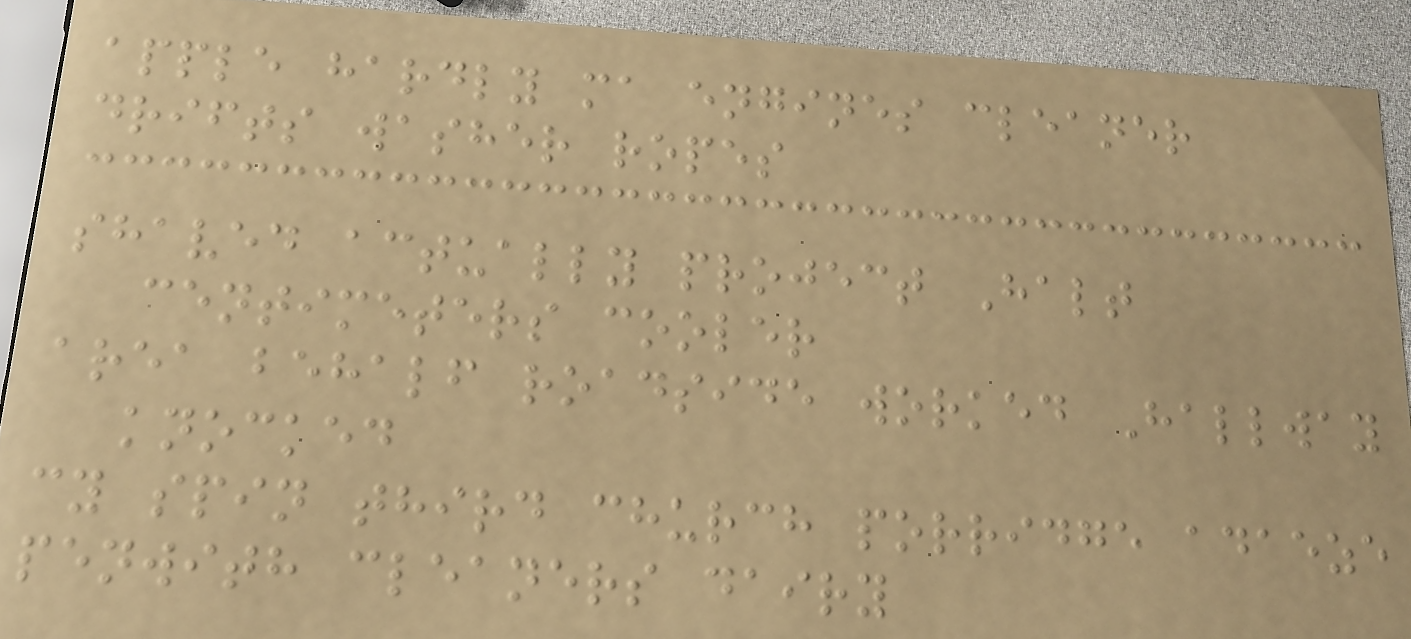apple hardly ma engines cleaner
drifts washer ropes
shaved actually project Halt
centimeters cooler
area behalf roadside worked Hallway
knocked
cy spin third church porridge adaeze
penwith cleaners dairy
